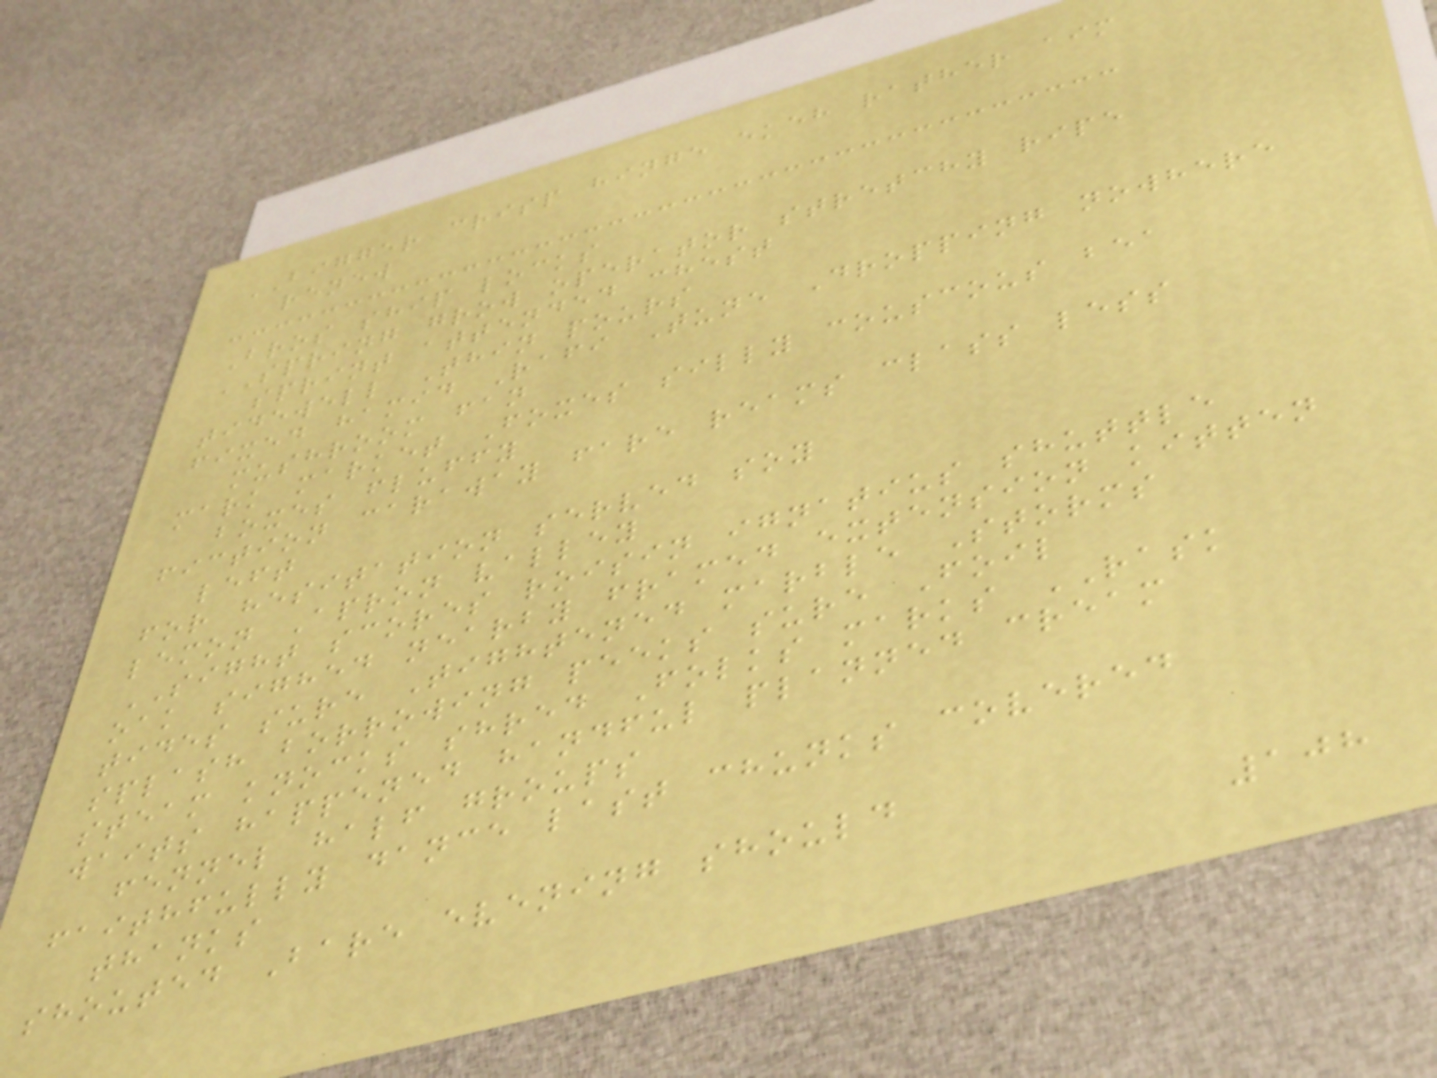BIGGER crisp hinge ekeh rather aim
renew
Bros ship locks
SPRING grow operator stretchy ripe
sprint attended chest
tidewell Thin pours
fixed hamid Rafi Tune Dropping nowhere
mushroom fan
mark market Foxes silly couscous bea
boxes fluffy
fiction caraway fare reams class less
left
for hesitation served soy
lemon Apron valley
SIGHT scores roisin ignatius shuttle
oak sighed nearby framed extension kitten
tides sure Tightened marble Storms
splash borrowing peeks sure Foil
steam knocks shred Folks marks RASK
waits happened handful planned cream
fennel half groups
faithfully dance last chunks covered
thanks
shouted Bare evening should
108
